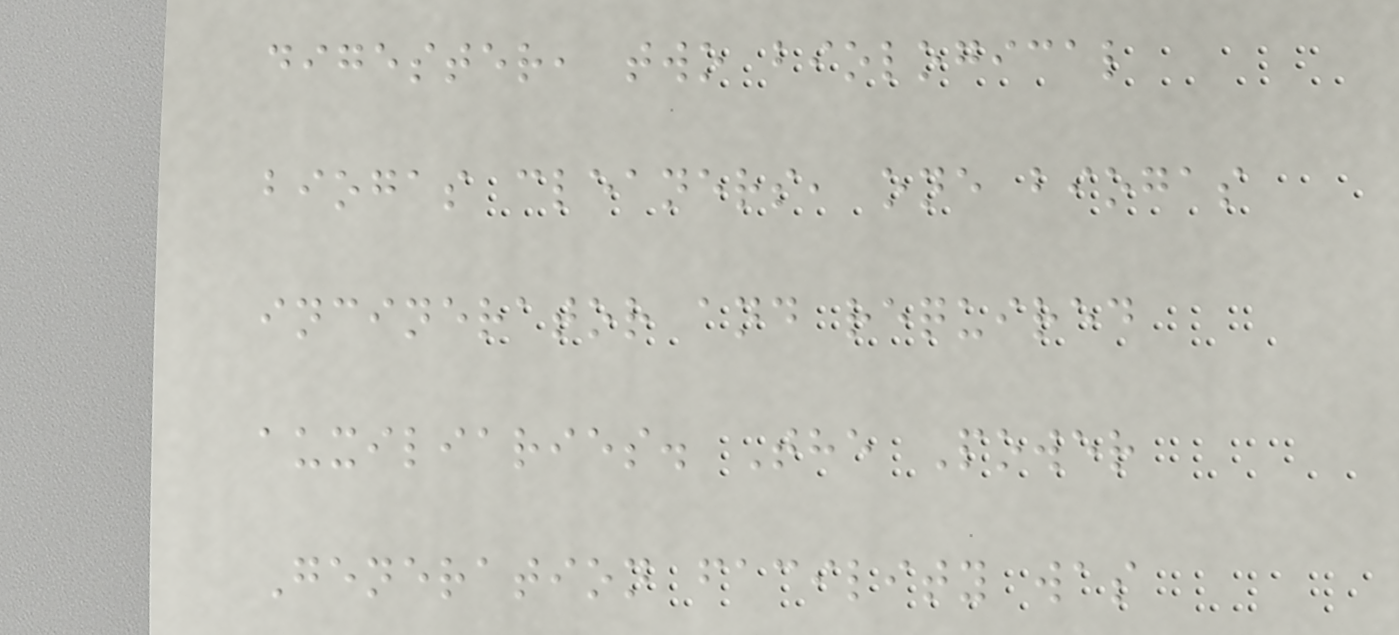digester, two biological
biogas cleaners, one biogas
incinerator and required
auxiliaries. The Power
Generation facility was
